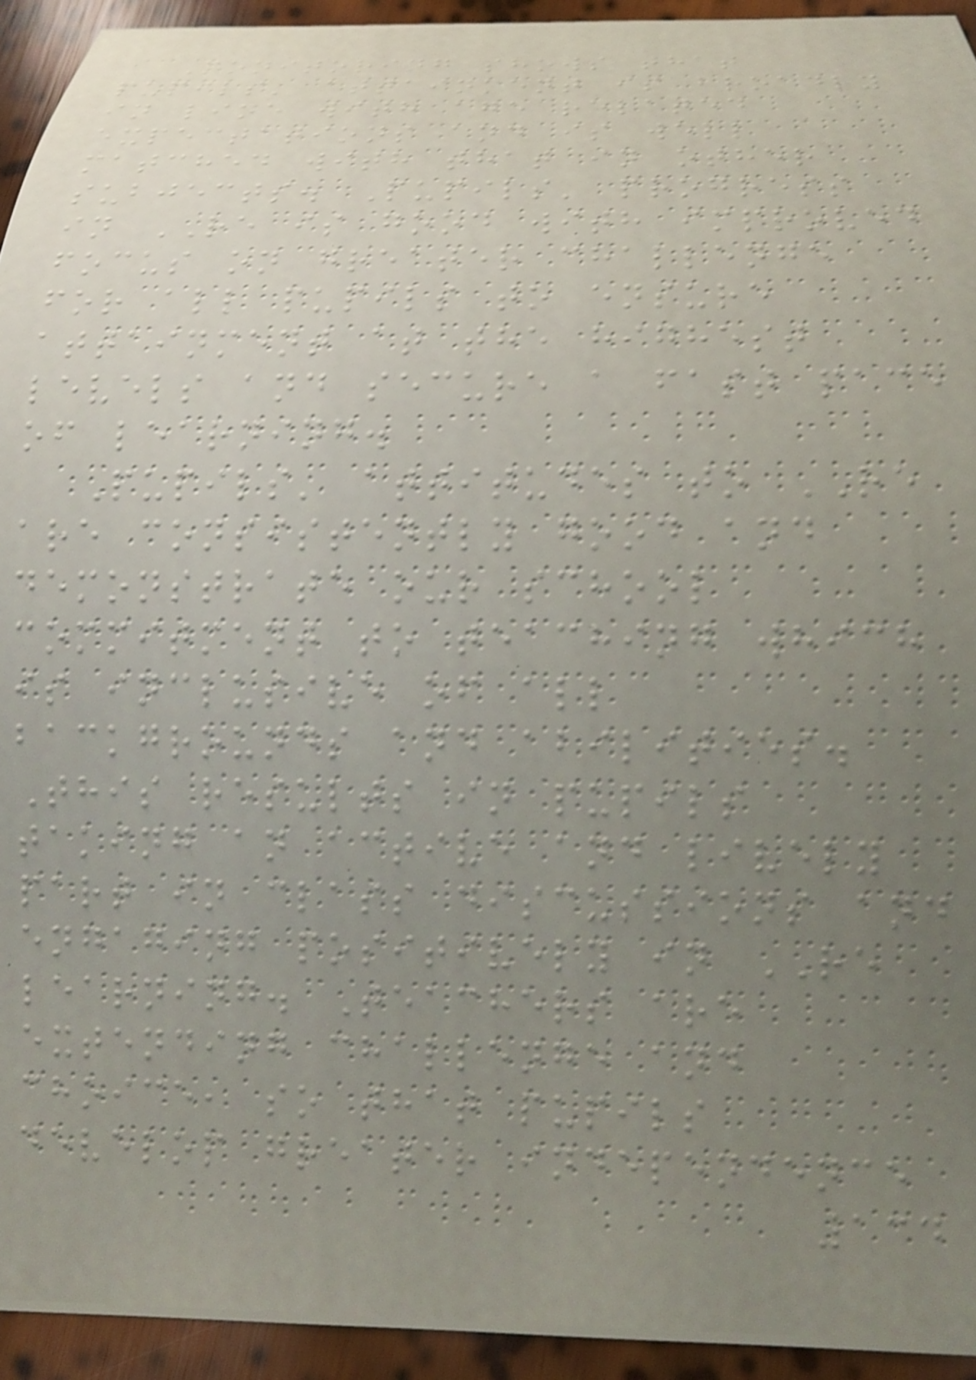Monitoring shows that
pupils' attainment is broadly
in line with age related
expectations and is well
matched with that in other
subjects. Pupils' progress
in RE is good with improved
focus on greater challenge
for all pupils to ensure
attainment at the highest
levels and secure a fast pace
of learning.
Pupils' attitudes to RE
are consistently good and
demonstrate our school
commitment to teaching which
is inclusive of all
backgrounds and abilities.
This results in pupils
taking an active and lively
part in class discussions and
engaging positively in RE
learning. Teachers are
extending challenge and
choice, so that pupils
develop greater independence
134
